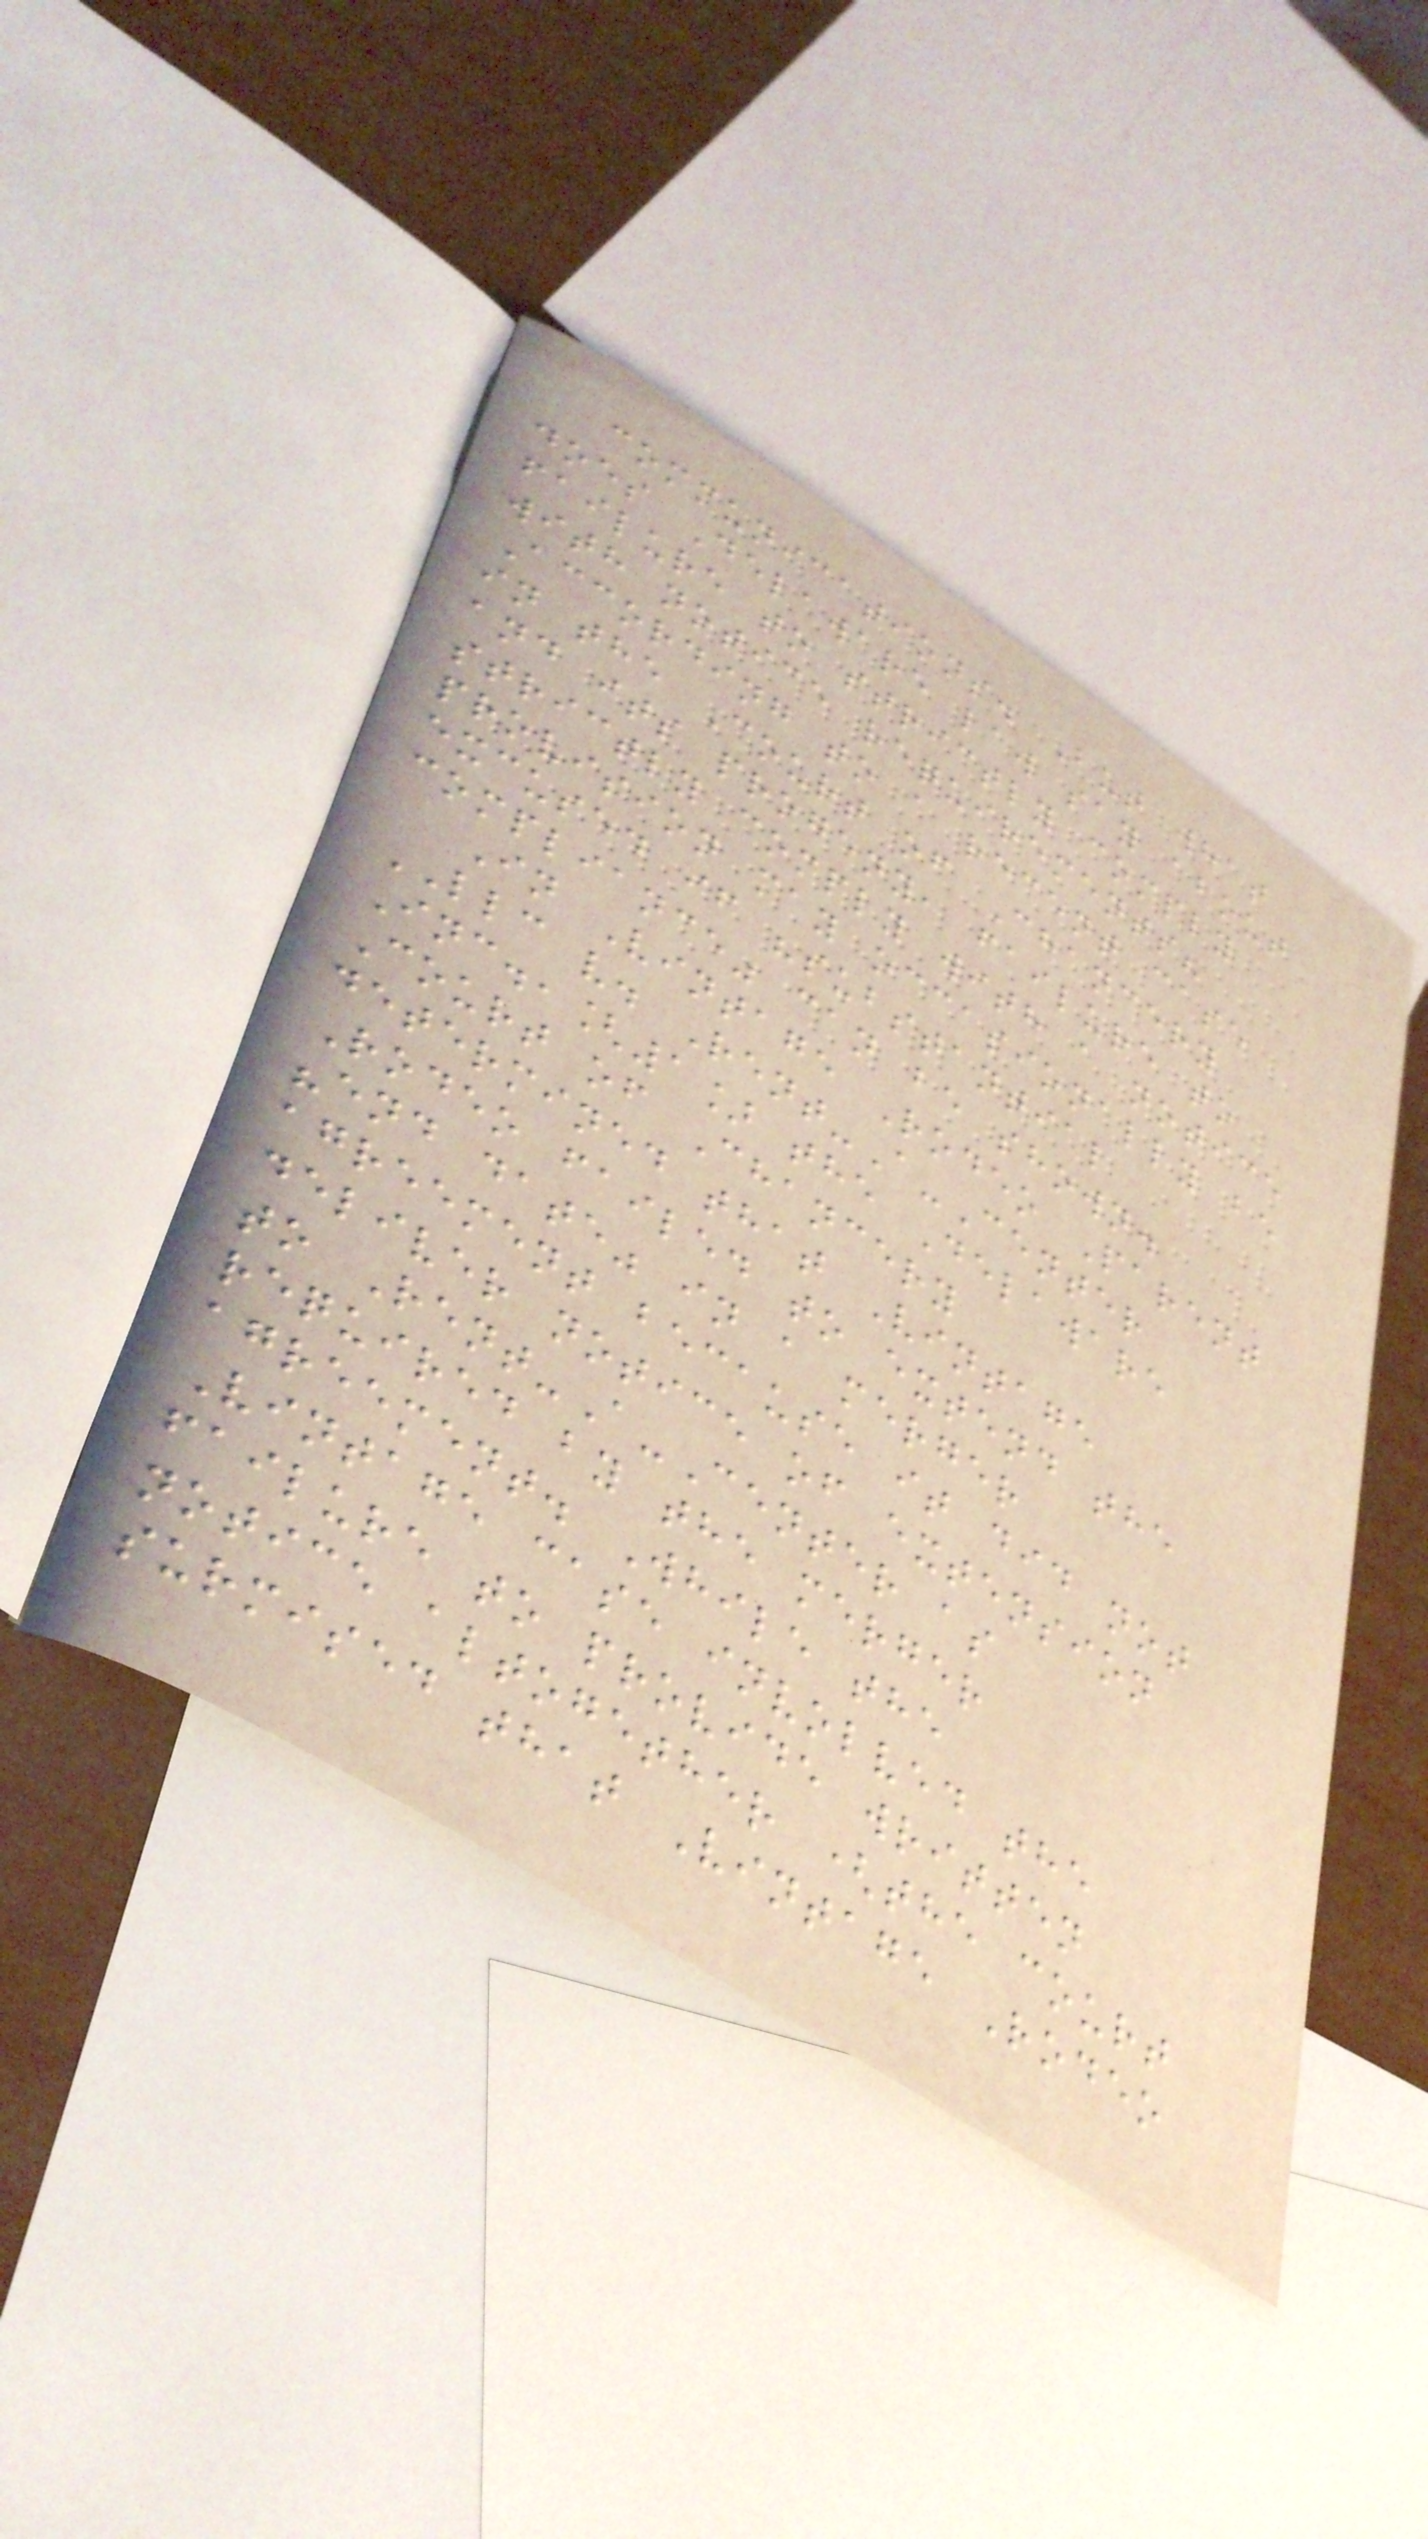communications. But what
does Delaware law say about
failure to strictly comply
with notice requirements?
According to a recent case
in the Court of Chancery
and its progeny, failure to
strictly comply with a notice
provision may occasionally be
excused if "substantial
compliance" can be shown.
In Vintage Rodeo Parent
LLC v. Rent-A-Center
Inc.,[1] the Delaware
Court of Chancery
determined that Vintage
Rodeo failed to extend the
"end date" in a merger
agreement because it did not
deliver notice of extension
to Rent-A-Center as
required by the merger
agreement. While the
Vintage case involved the
failure to provide written
notice altogether (the court
surmised that Vintage Rodeo
